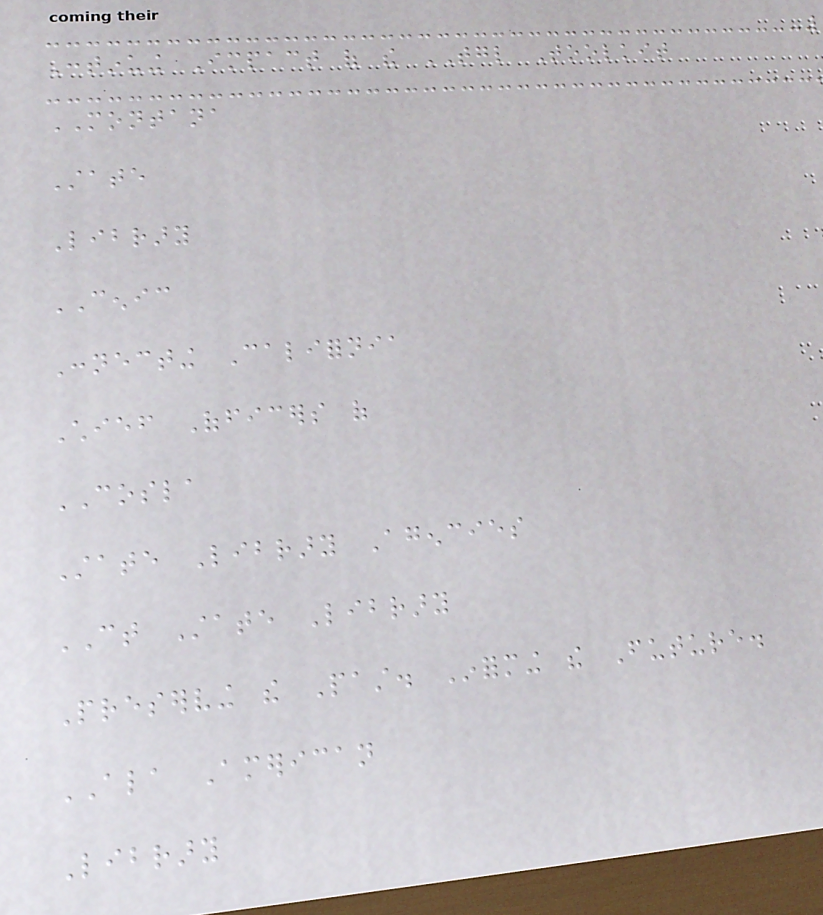Continuing Impact of the TGL Toolkit
MONTANA
State
Library
CENIC
Connecting California
Chief Officers of
COSLA
State Library Agencies
CT State Library
Preserving the Past. Informing the Future.
ALA American
Library
